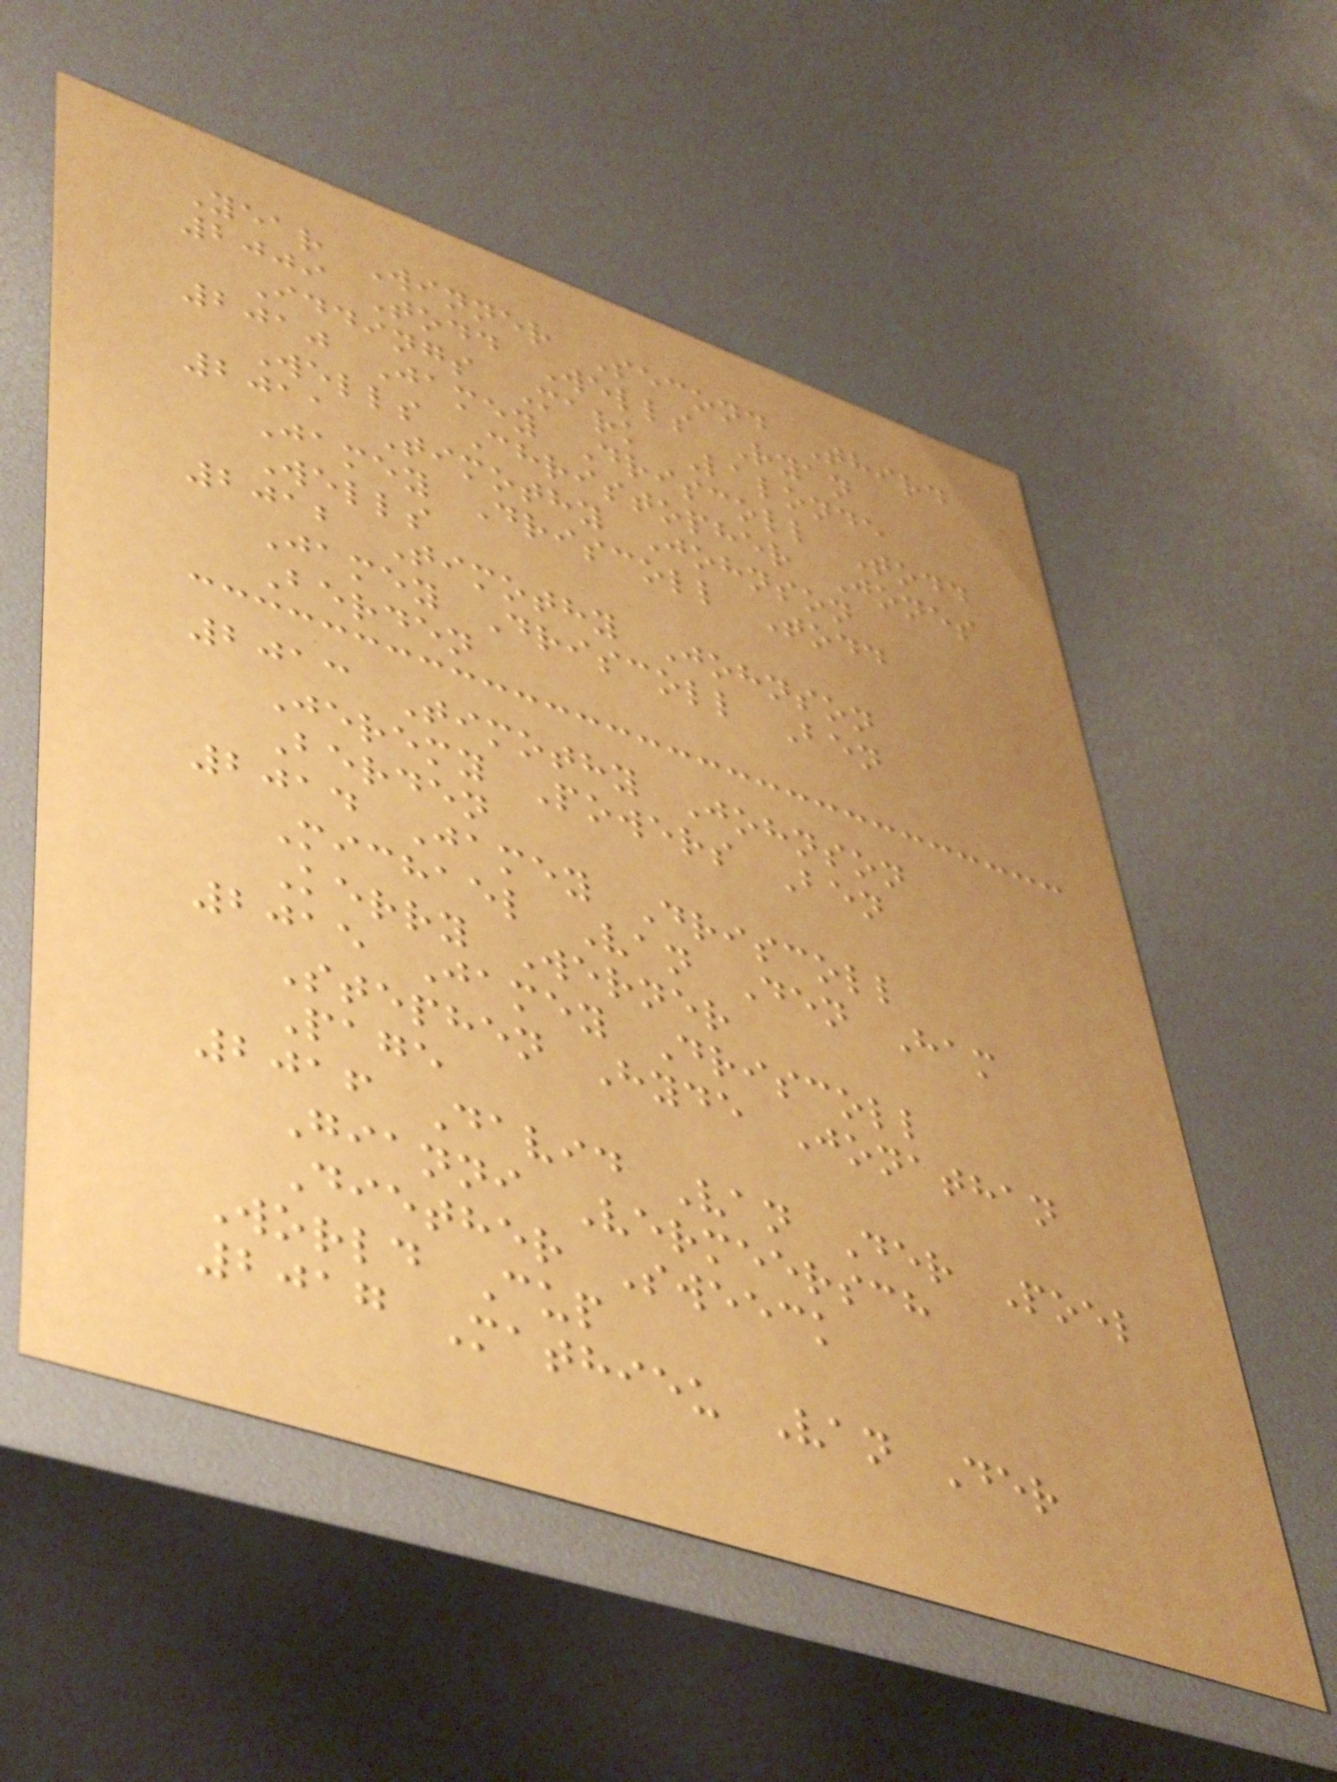Year Winner Second Third
2009 Todd Wells Ryan
Iddings Mark Lalonde
2010 Jamey Driscoll Todd
Wells Christopher Jones
2011 Timothy Johnson
Jamey Driscoll Todd
Wells
2012 Timothy Johnson
Jamey Driscoll Ben
Berden
2013 Timothy Johnson
Jeremy Powers Ben
Berden
2014 Jamey Driscoll
Michael Van Den Ham
Kerry Werner
2015 Jamey Driscoll
Stephen Hyde Jonathan
Page
2016 David Van Der Poel
Gianni Vermeersch
Diether Sweeck
World Cup
2017 Mathieu Van Der
